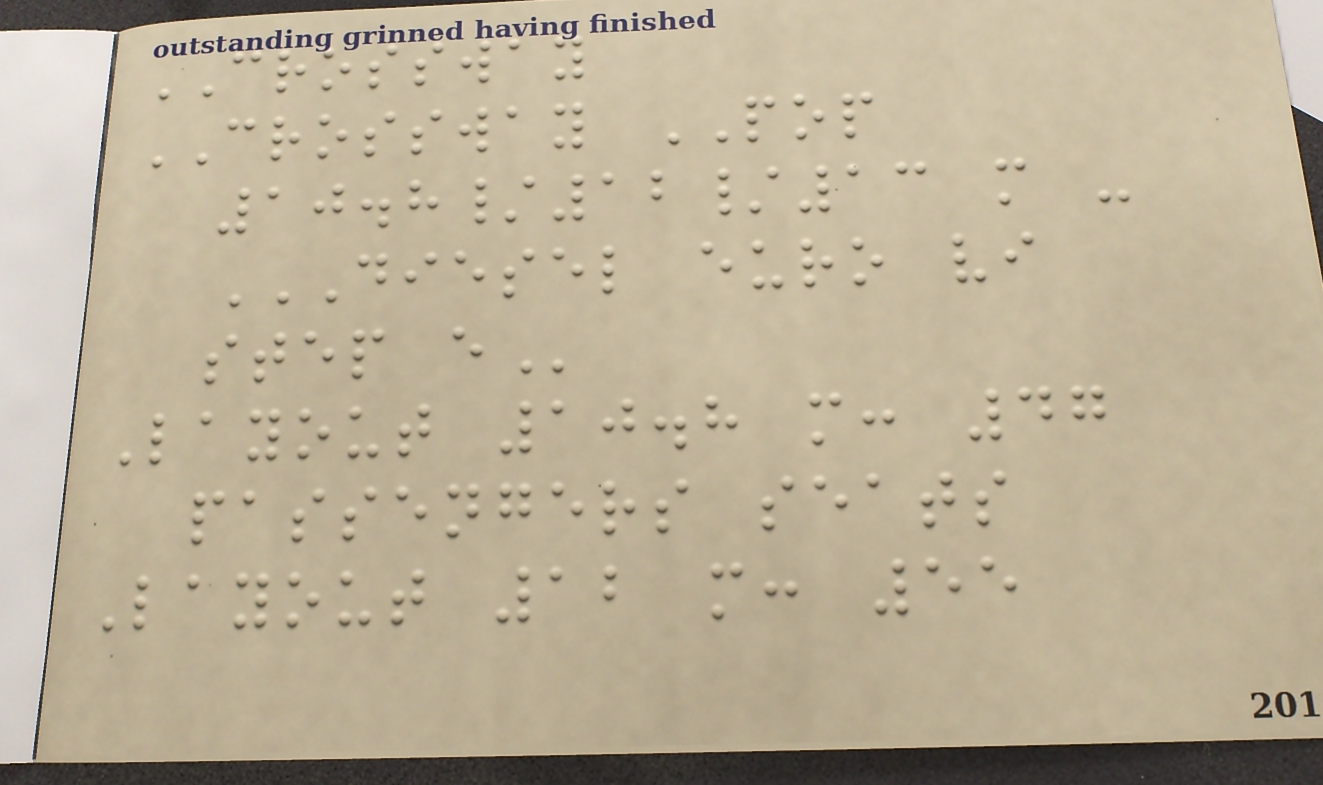CROSSWAY
CROSSWAY POP
10.8/12/13 m -
DIESEL EURO VI
STEP E
Layout 10.8 m: 47
passengers seats
Layout 12 m: 55
